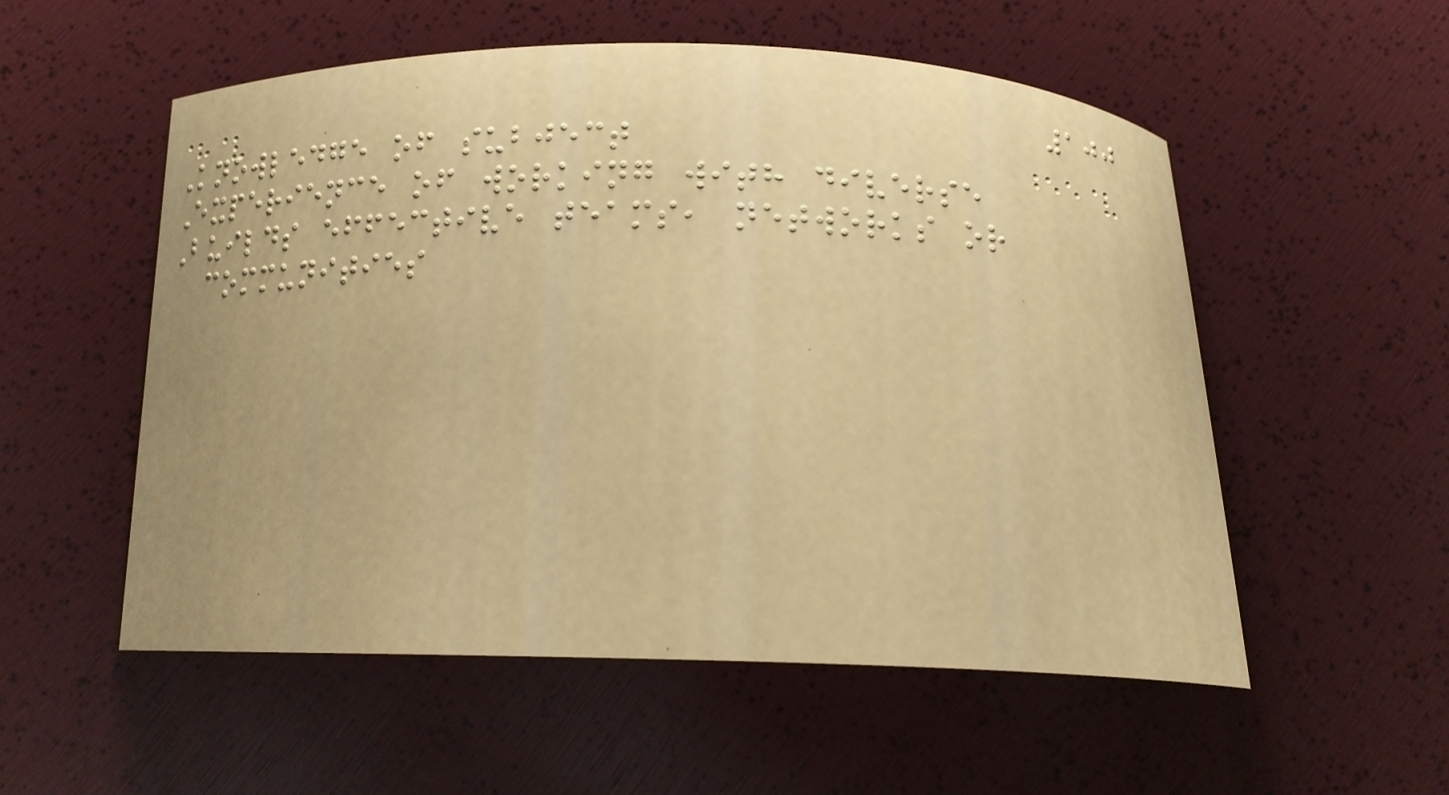100
Knowledge of subject
Experience of working with diverse
Builds effective teams, networks or
communities
